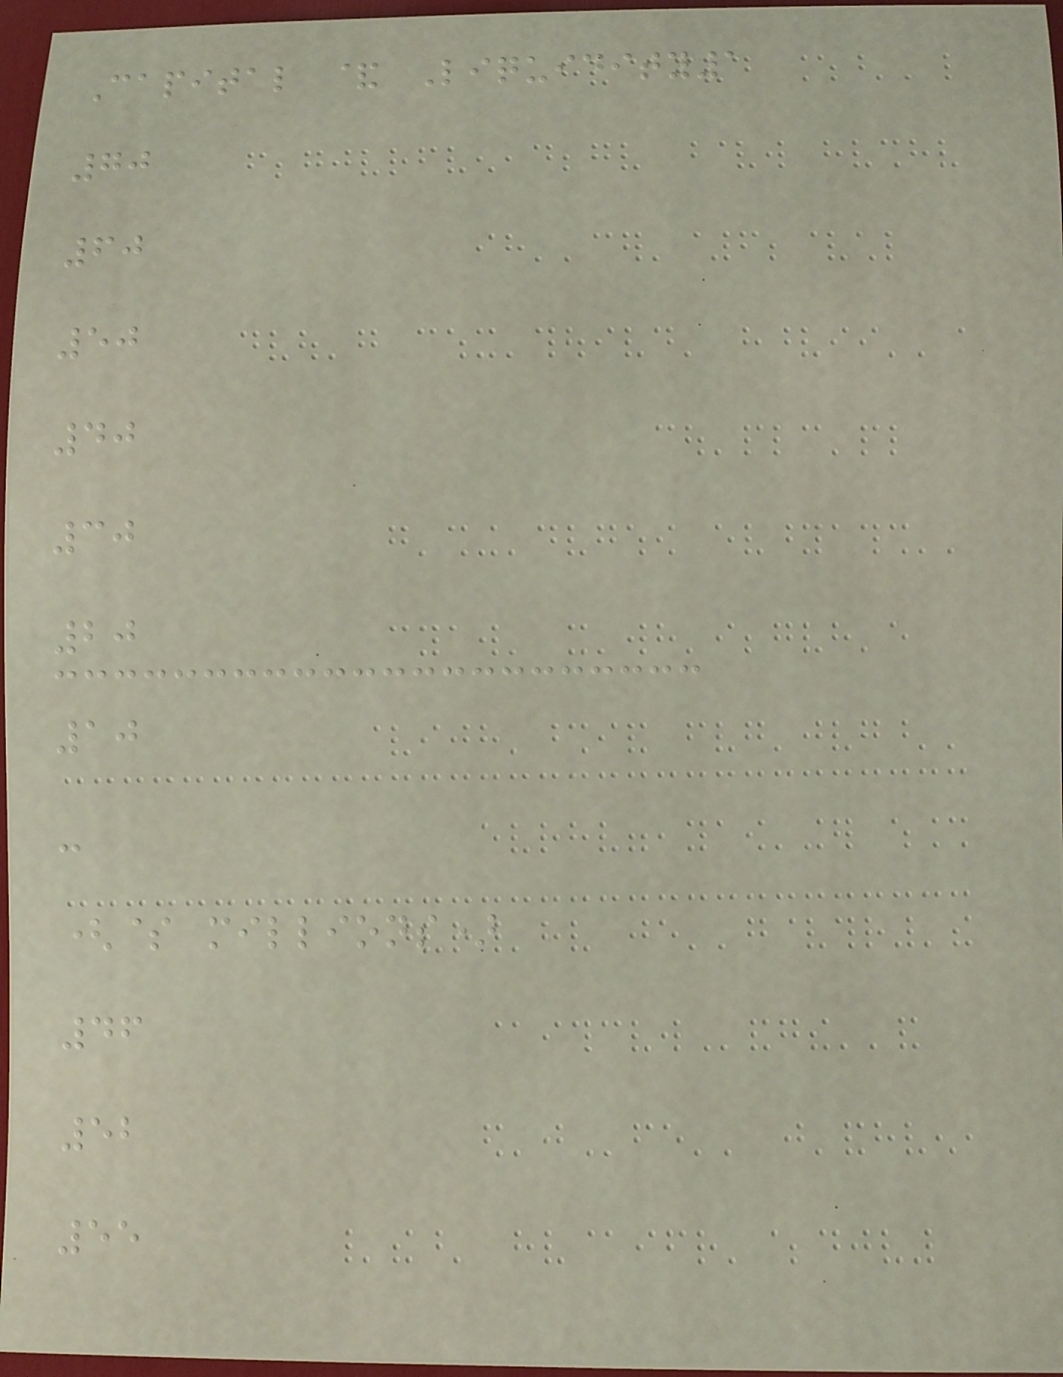Capital & Liquidity1
70
60
50
40
30
20
10
-
($ millions)
46
52
55
